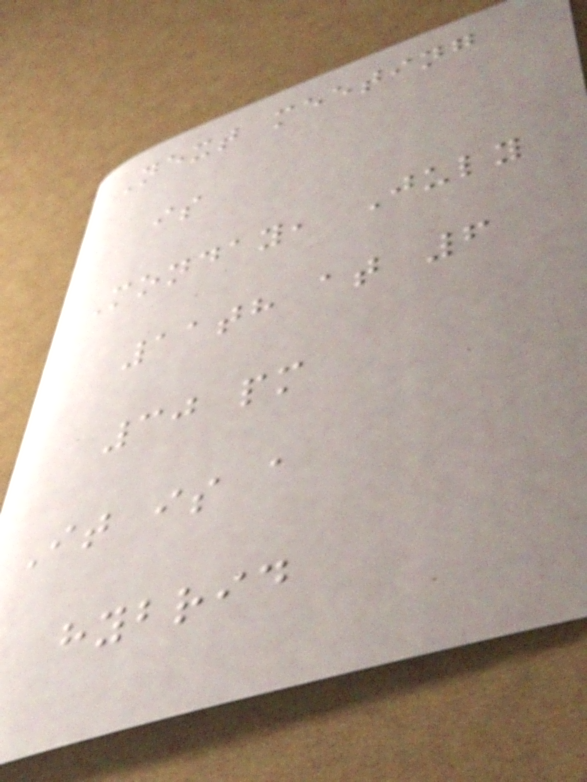Next meeting
is
Monday, July
11th at 6
30 pm
It is a
hybrid
